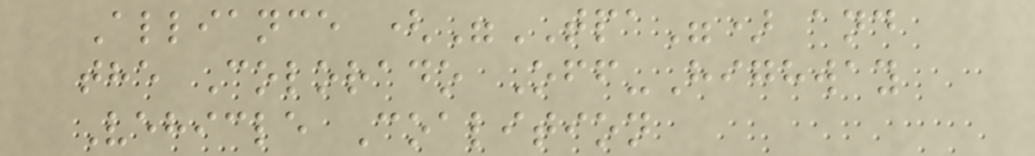Alliance ("TPA") and
the Colorado Off-Highway
Vehicle Coalition
